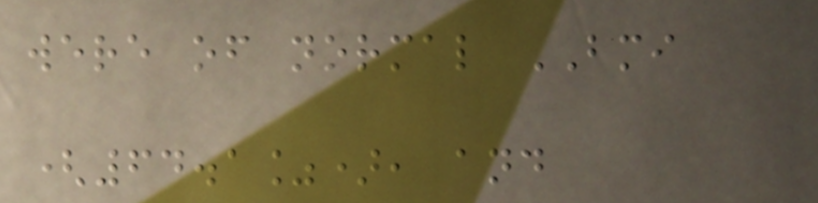were of normal BMI
(64.1%), and
